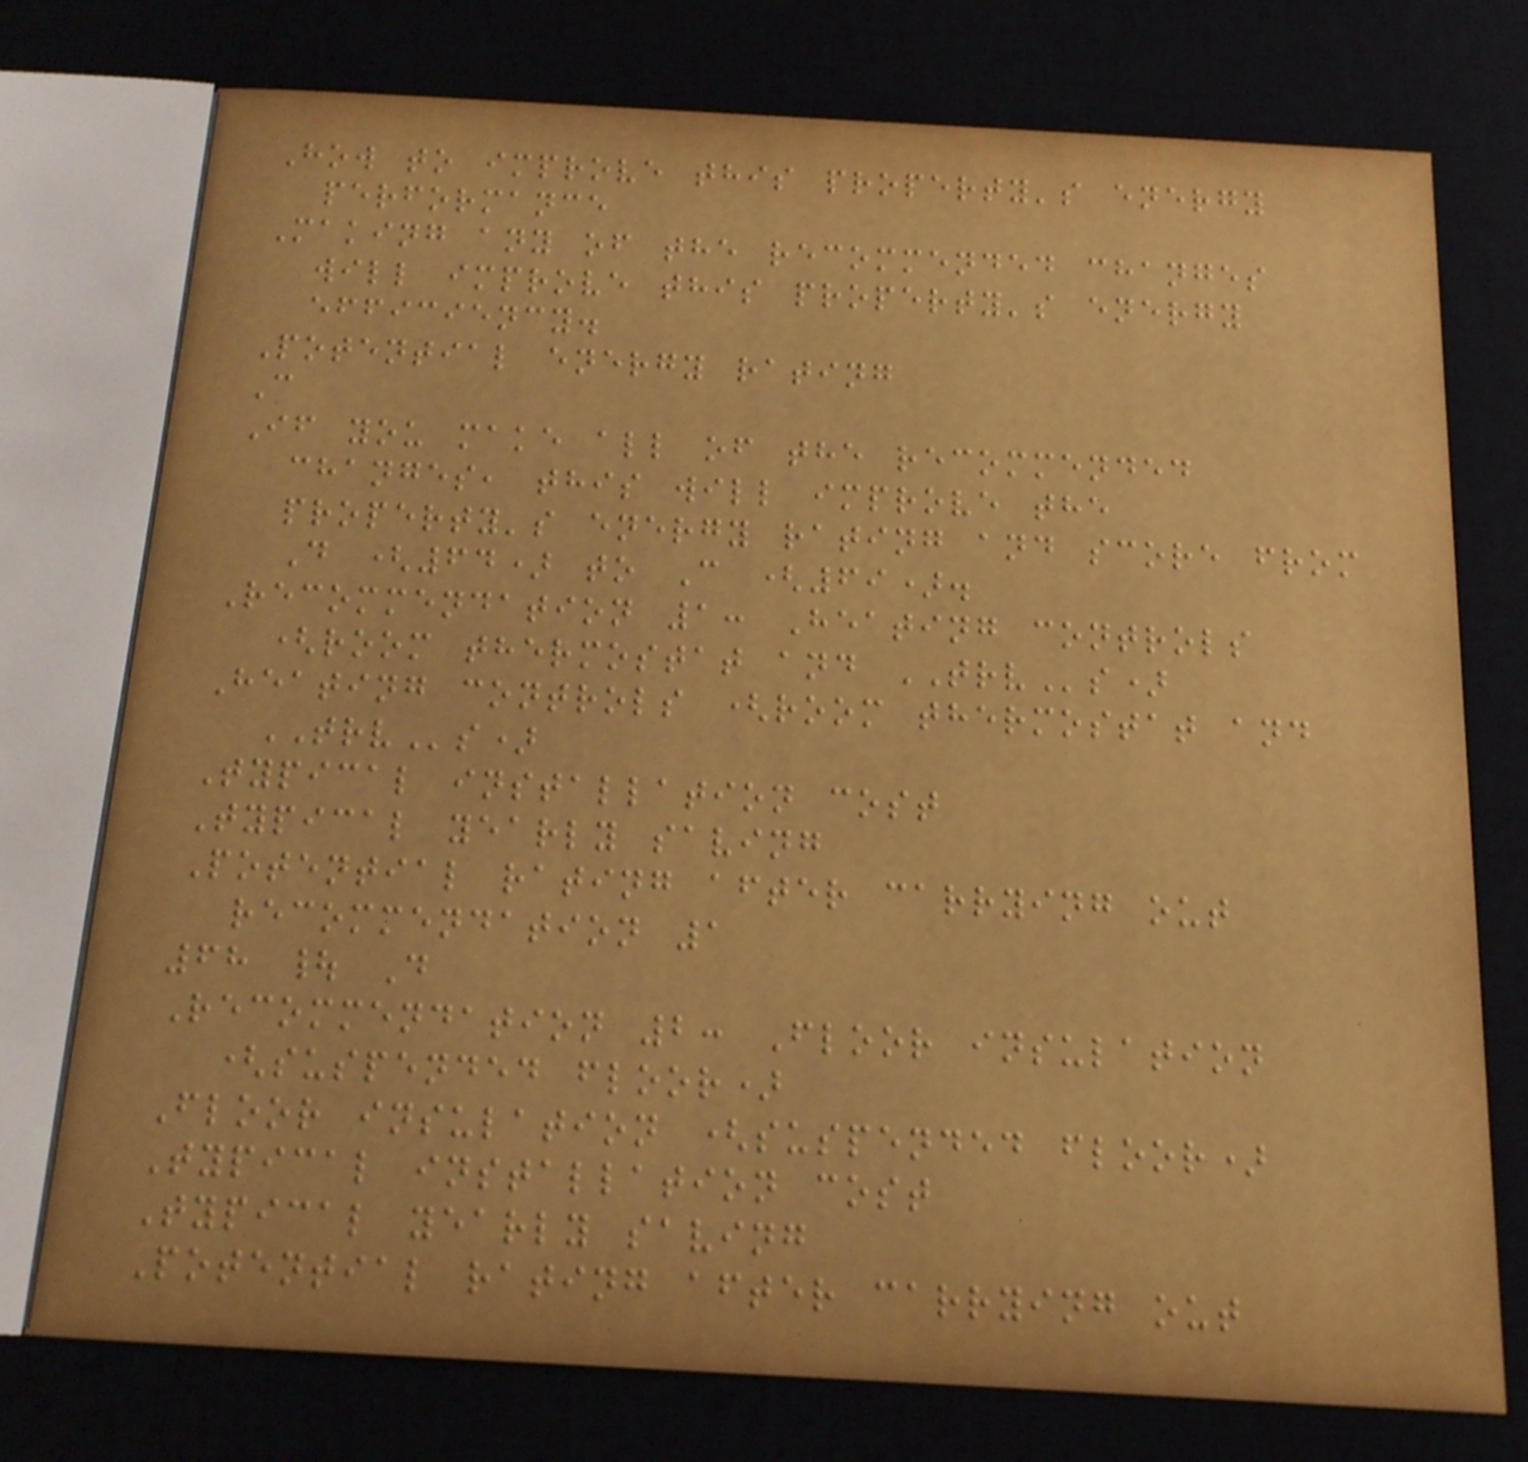How to improve this property's energy
performance
Making any of the recommended changes
will improve this property's energy
efficiency.
Potential energy rating
C
If you make all of the recommended
changes, this will improve the
property's energy rating and score from
D (64) to C (69).
Recommendation 1: Heating controls
(room thermostat and TRVs)
Heating controls (room thermostat and
TRVs)
Typical installation cost
Typical yearly saving
Potential rating after carrying out
recommendation 1
68 | D
Recommendation 2: Floor insulation
(suspended floor)
Floor insulation (suspended floor)
Typical installation cost
Typical yearly saving
Potential rating after carrying out
